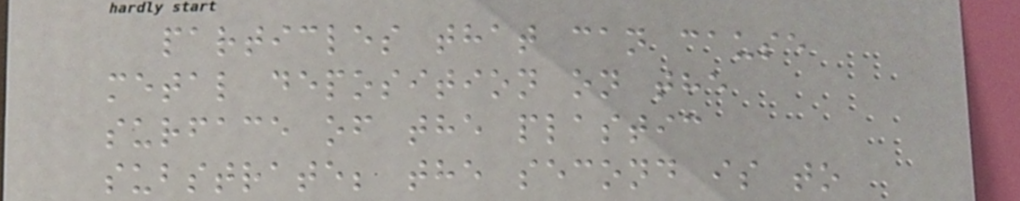particles that can cause
metal deposition on the
surface of the plastic
substrate; the second is to
